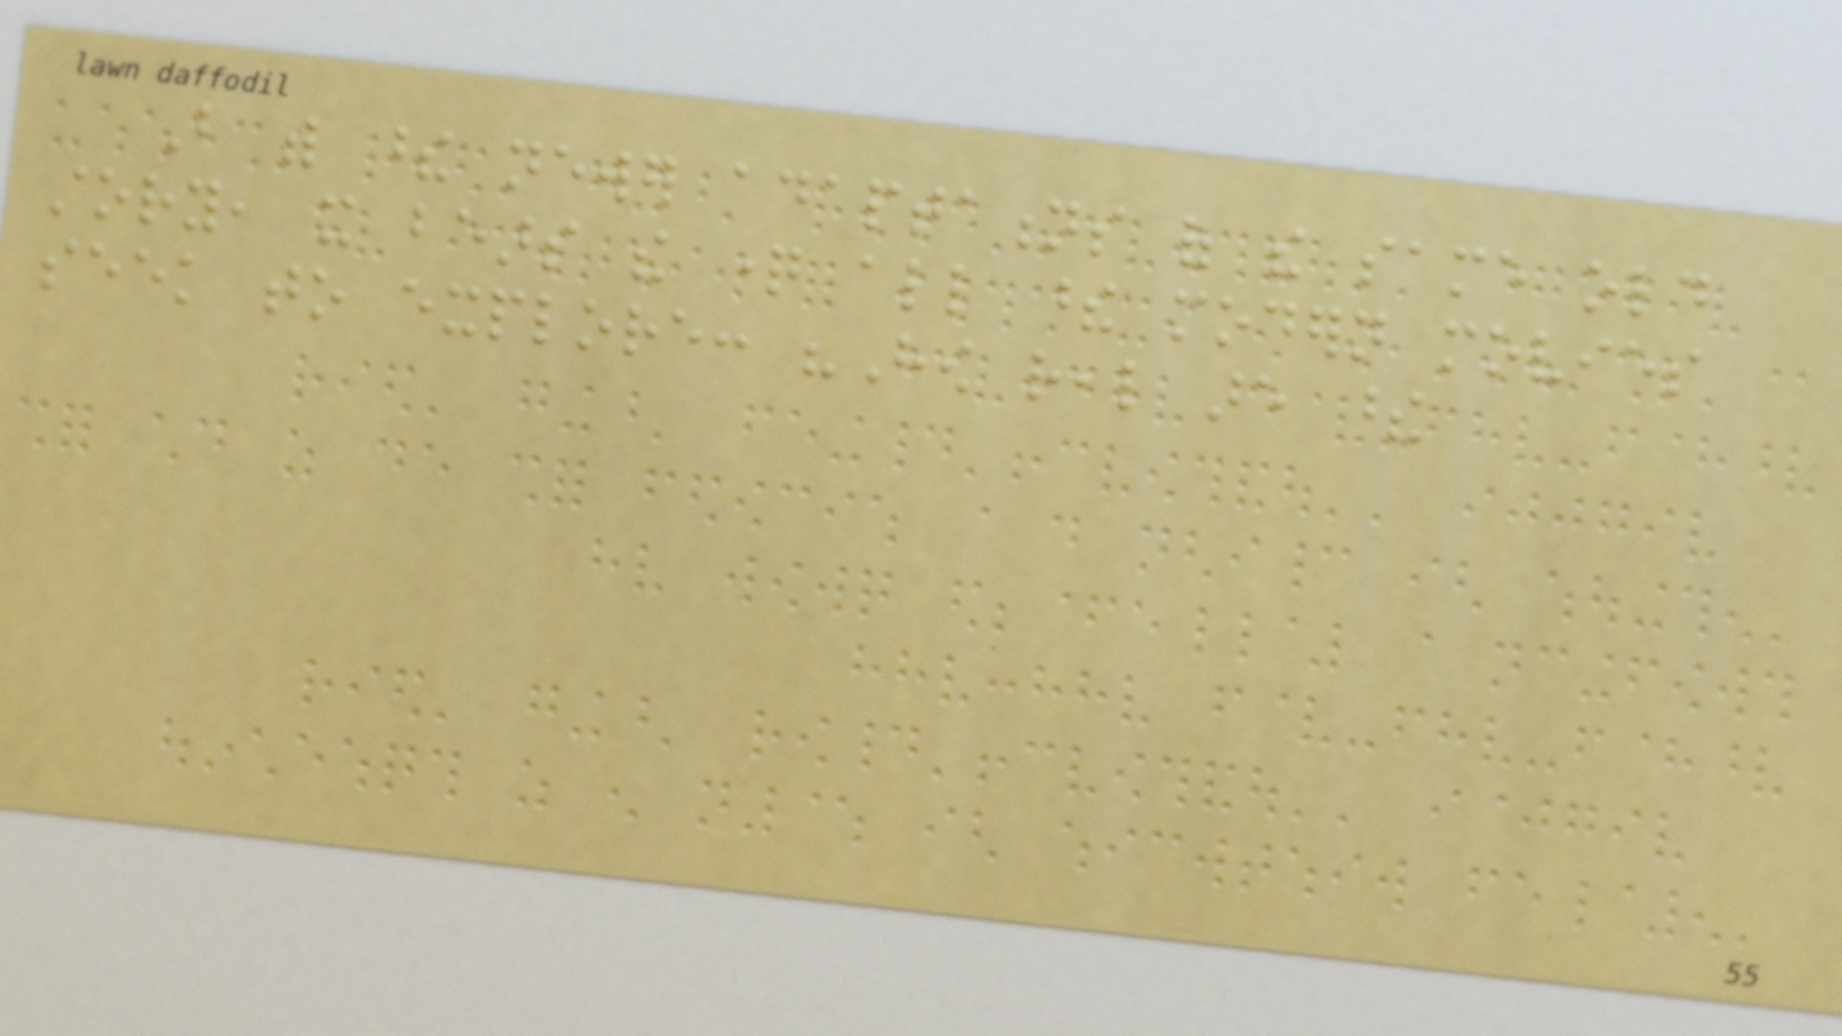But with these newer adaptations of the same old
story, it bears the question all these modern movies
seek to explore: "How real are these
